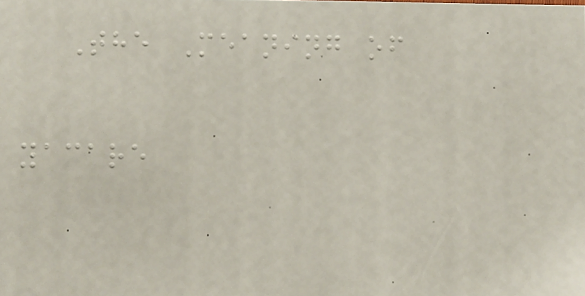The Meaning of
yacare
